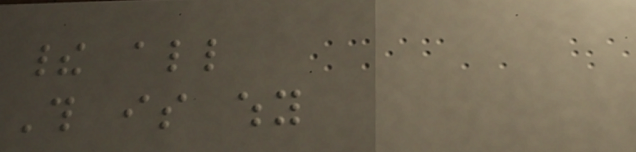their all
This is why
